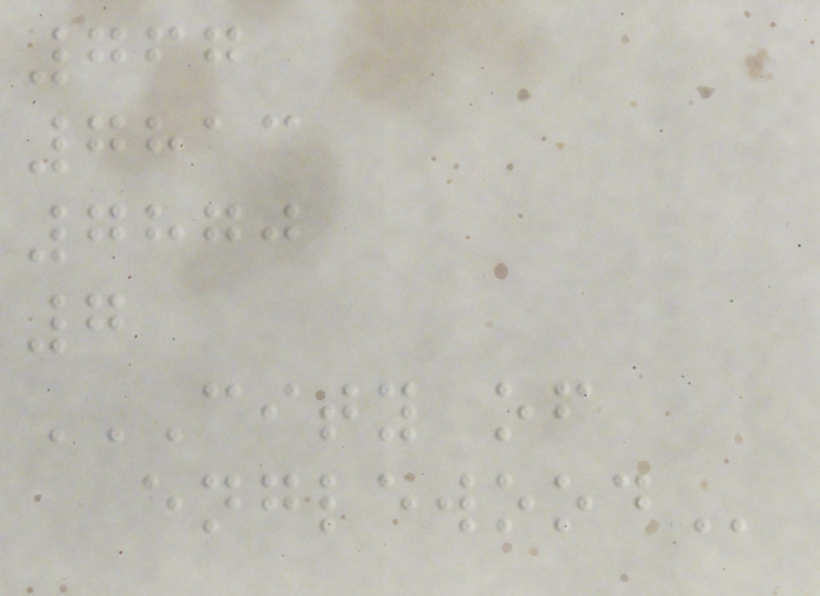767
7813
7870
7
CITY OF
ENGLEWOOD
